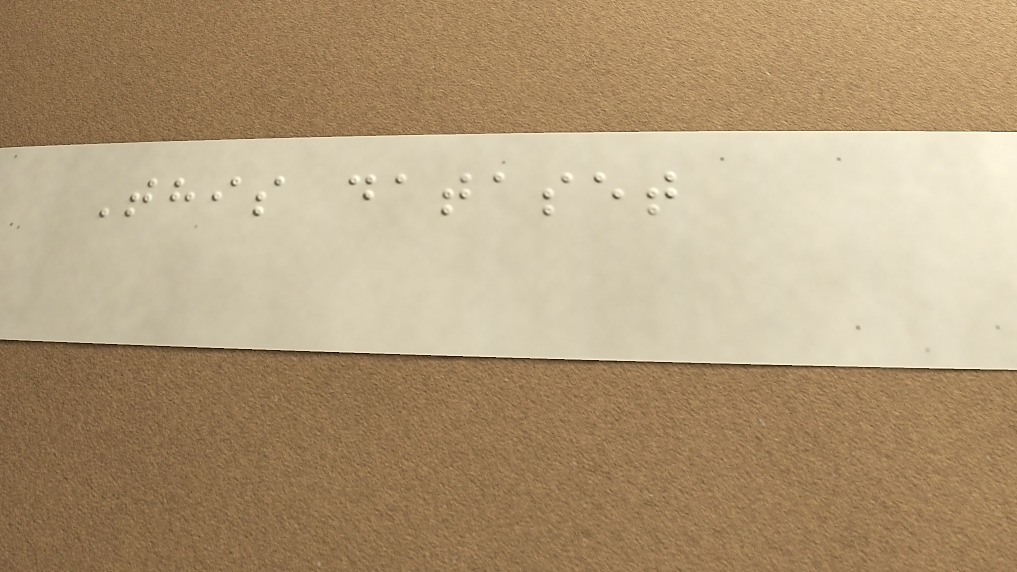This dataset
